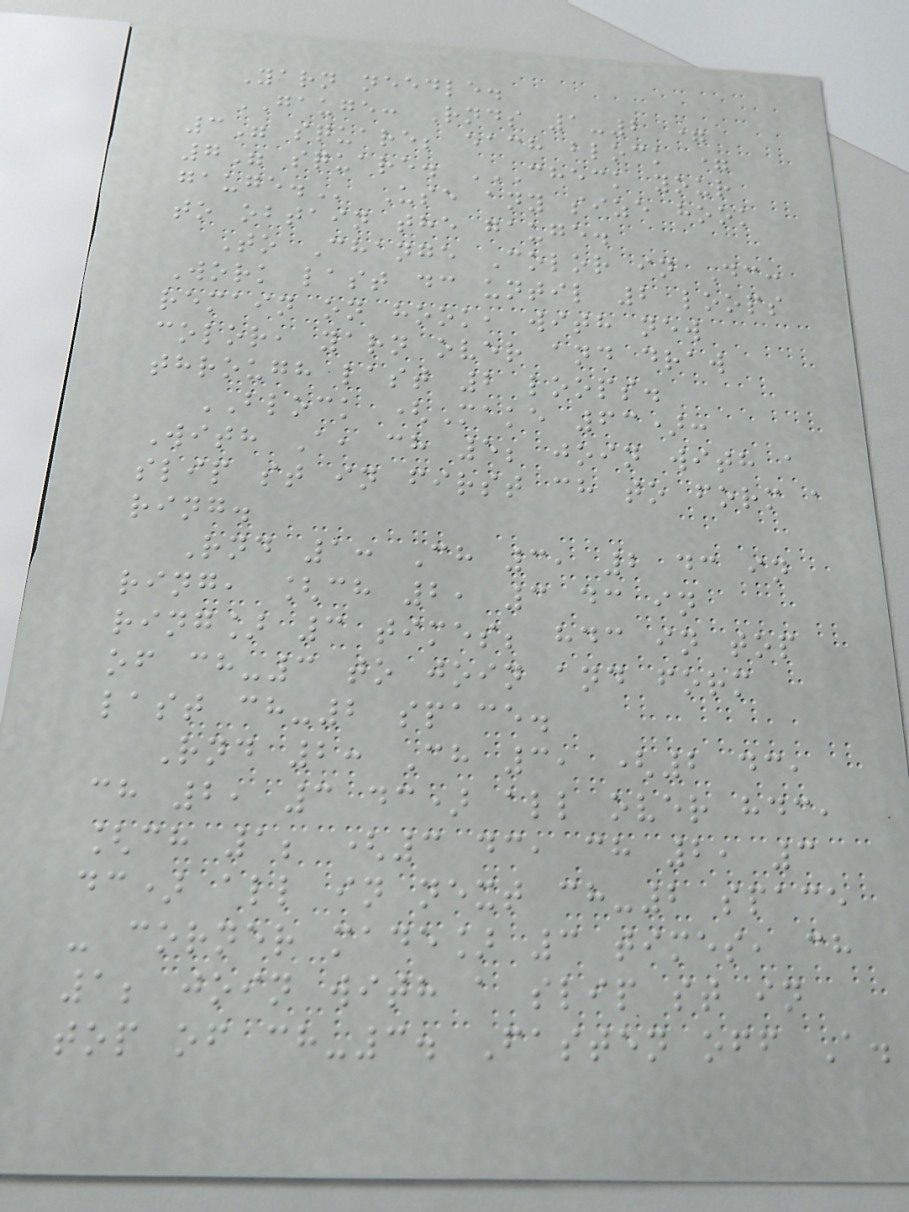Yarn needle.
GAUGE: Rnds 1-2 =
3" square; each block =
7" square. CHECK YOUR
GAUGE. Use any size hook
to obtain the gauge.
To Change Color in Dc:
Work last dc until 2 loops
remain on hook, with new
color, yarn over and draw
through last 2 loops.
BLOCK (Make 63):
With A, ch 5; join with a
slip st in first ch to form a
ring.
Rnd 1: Ch 3, 2 dc in
ring, [ch 2, 3 dc in
ring] 3 times; hdc in top
of ch-3 to join and form
last ch-2 space.
Rnd 2: Ch 3, (2 dc,
ch 2, 3 dc) all over hdc,
[ch 1; (3 dc, ch 2, 3
dc) all in next ch-2 space
- corner made] 3 times, ch
1; join with a slip st in
top of ch-3. Fasten off A.
